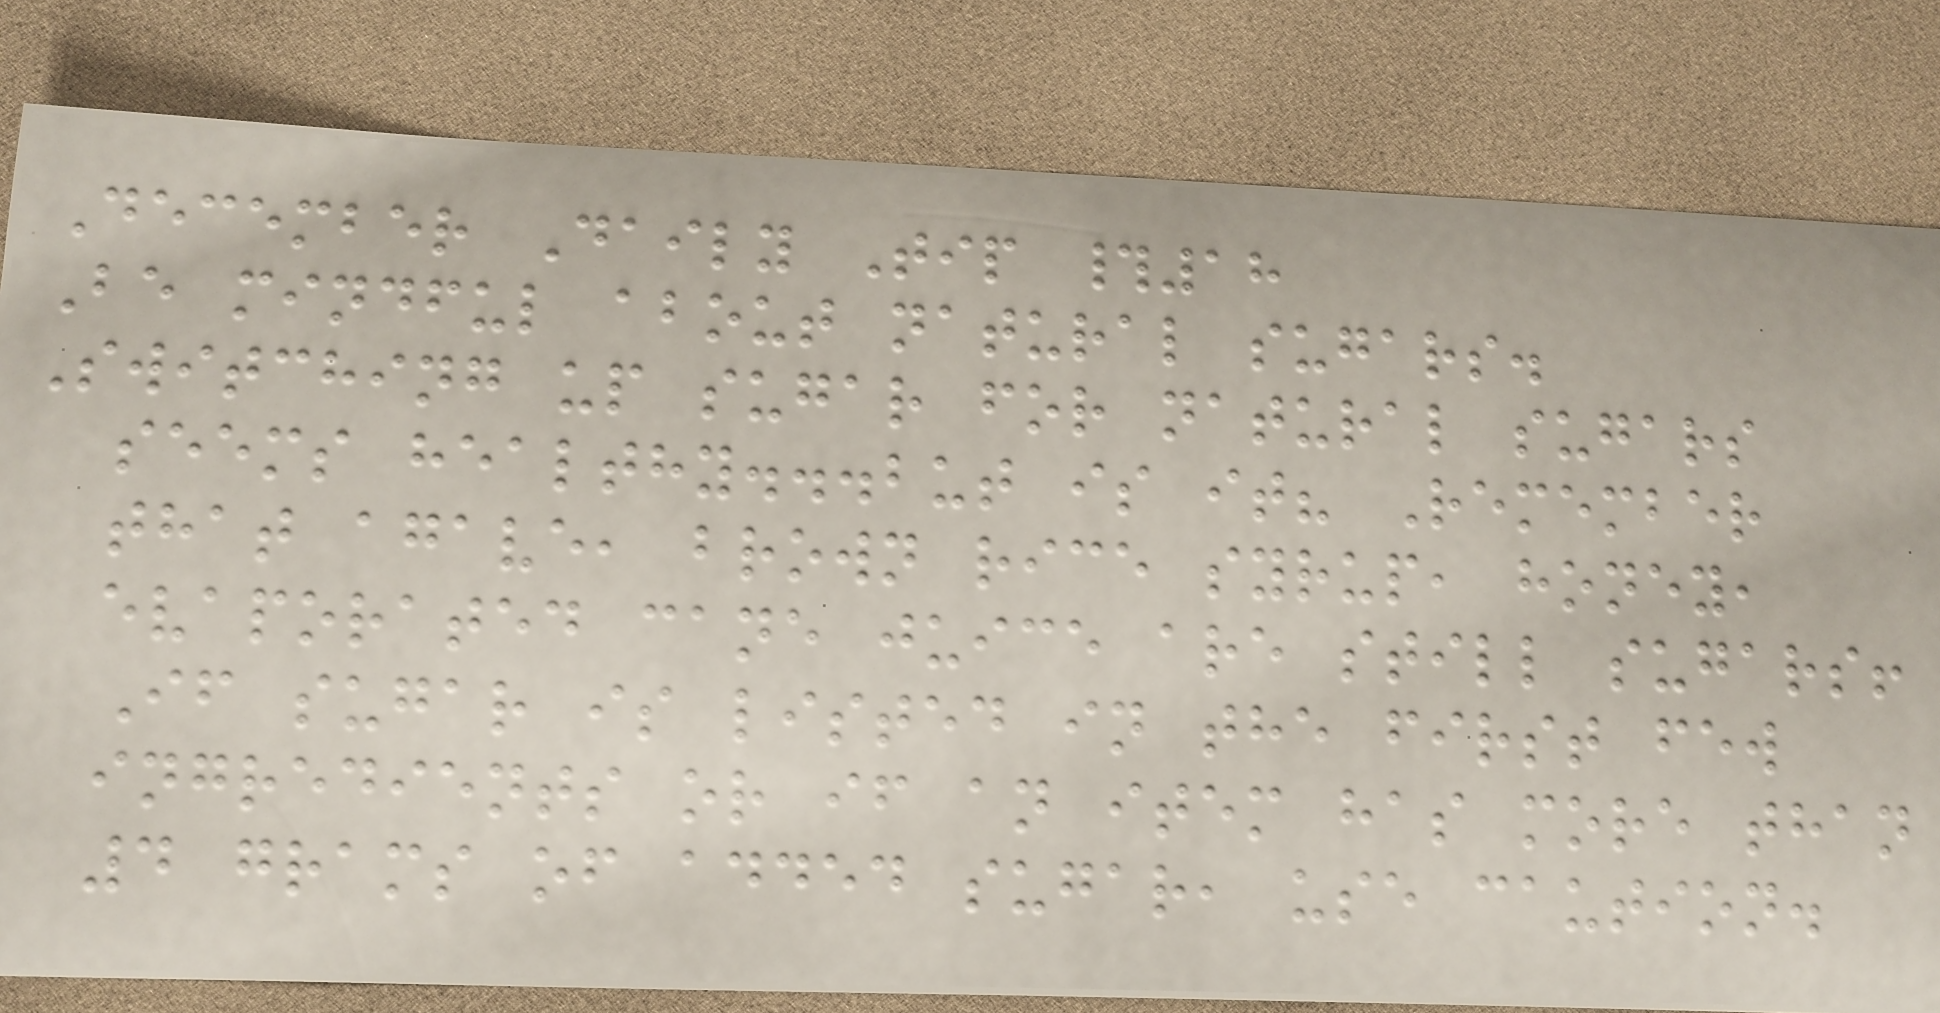December Daily Tip #18
Be mindful about natural sugars.
Switching up sugar for natural sugars
seems healthy...but is it? Remember
that agave, brown rice syrup, honey,
evaporated cane juice are still sugars!
If sugar is listed in the first few
ingredients or if an item has more than
4 grams of added sugar, use caution.
